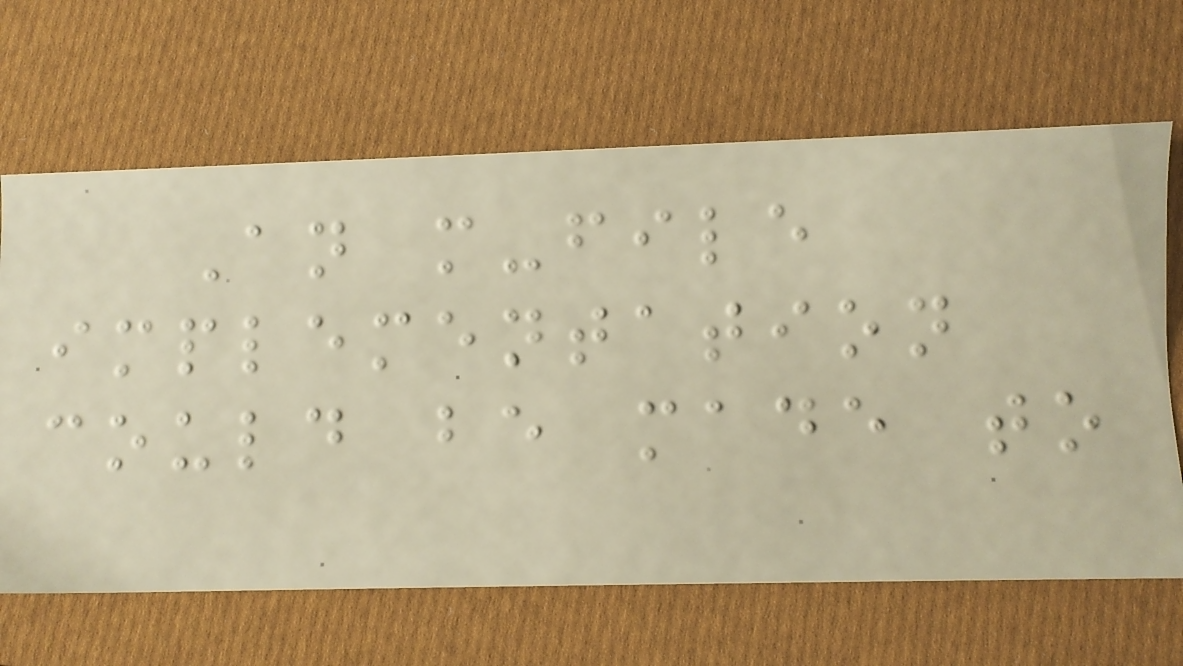An m-file
implementation
could be made to
